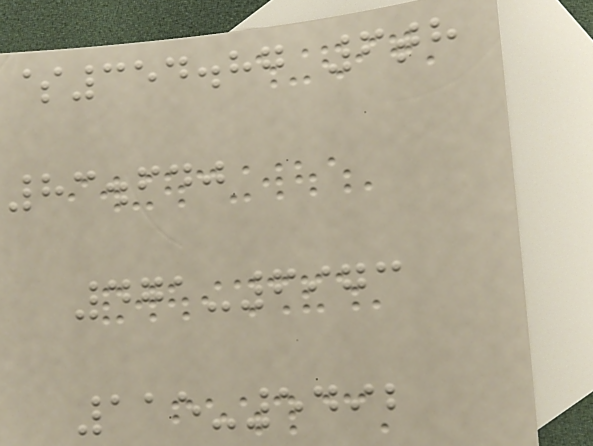$354.87 6th
83.640
471-6973
115-5492
